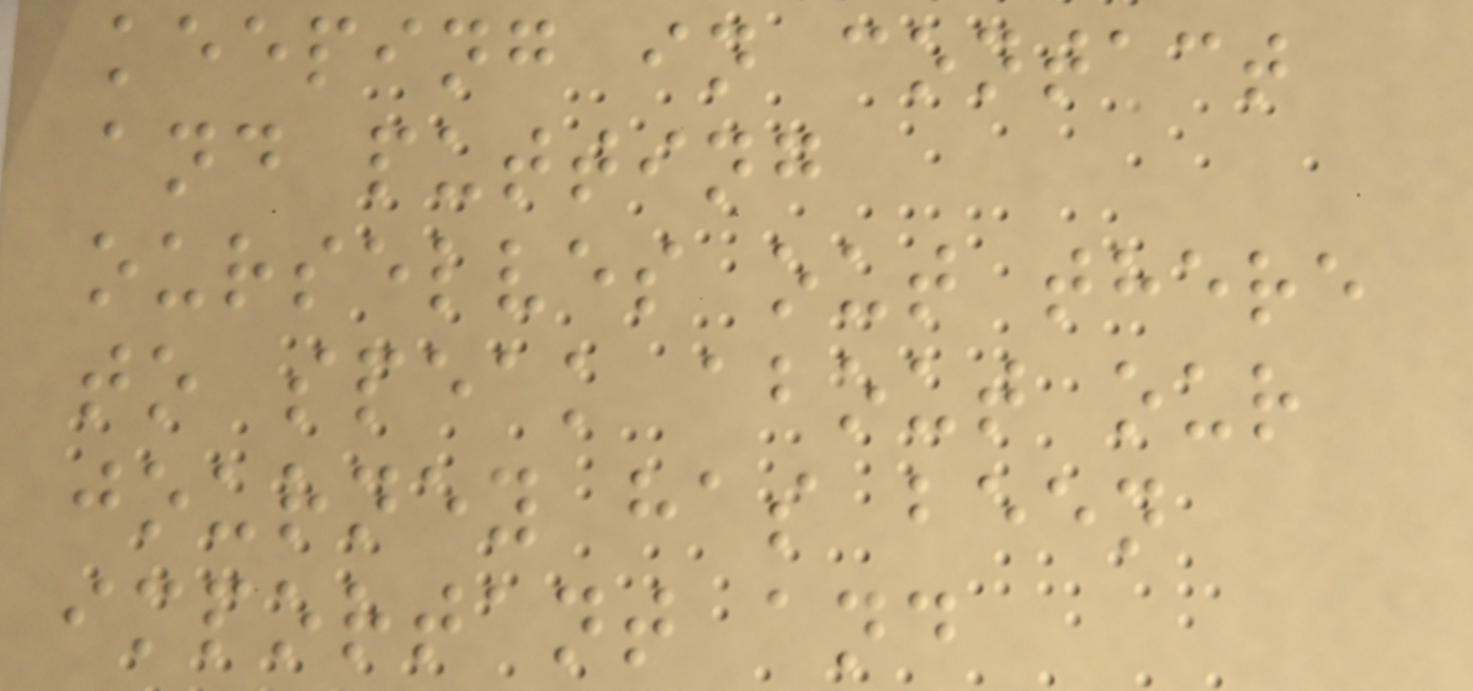keeping in contact
and putting
ourselves out there
to speak about our
journey has been
important and
